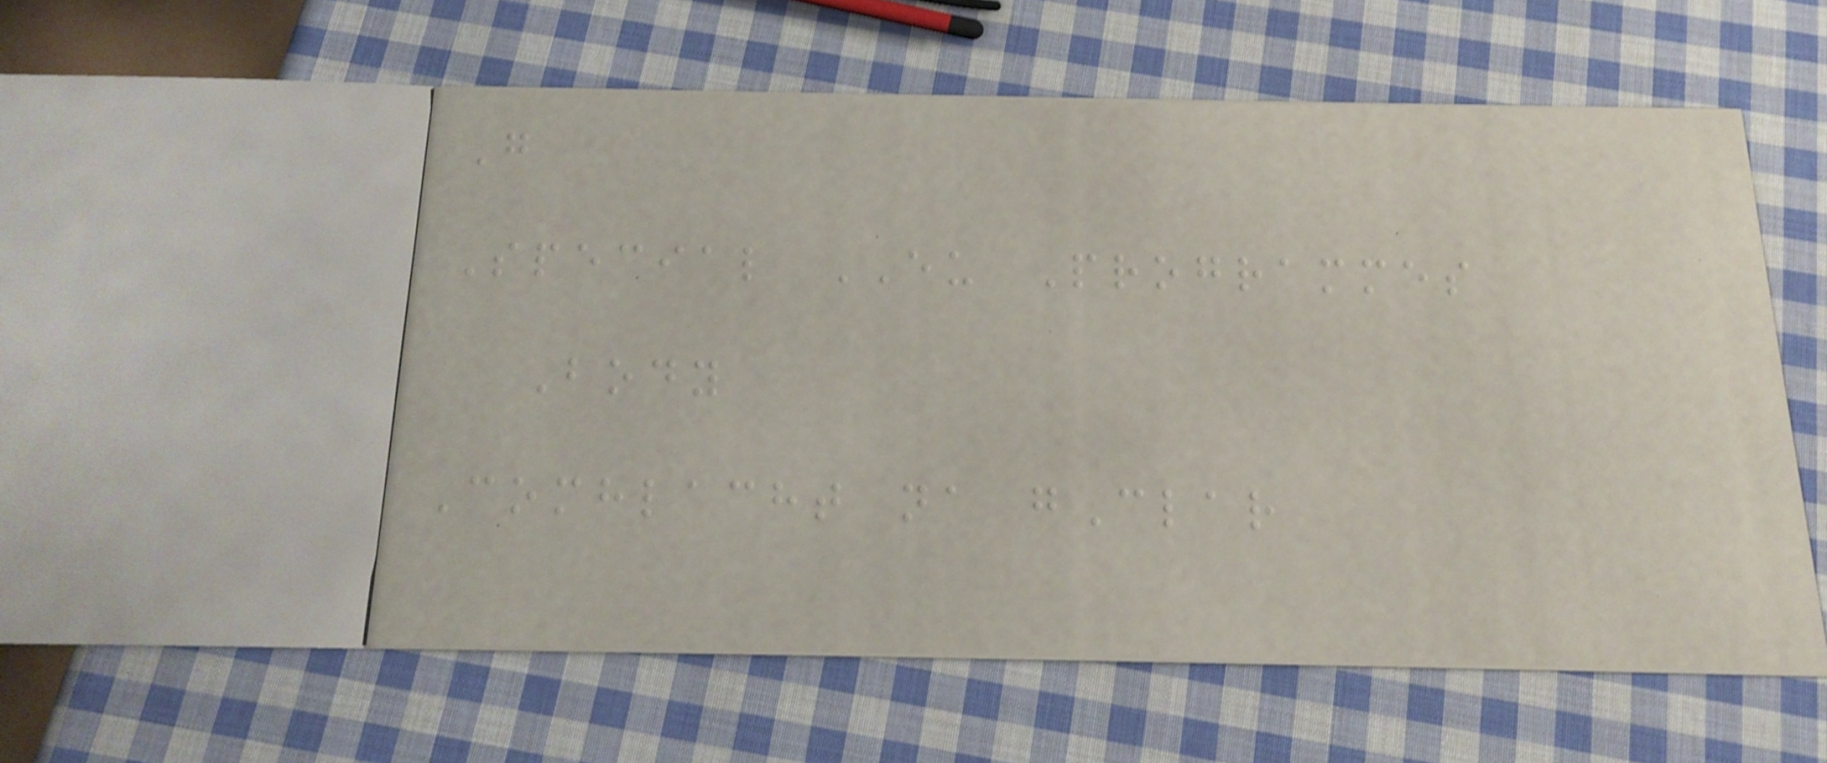G
Special EU Programmes
Body
Comhlacht na gClar
